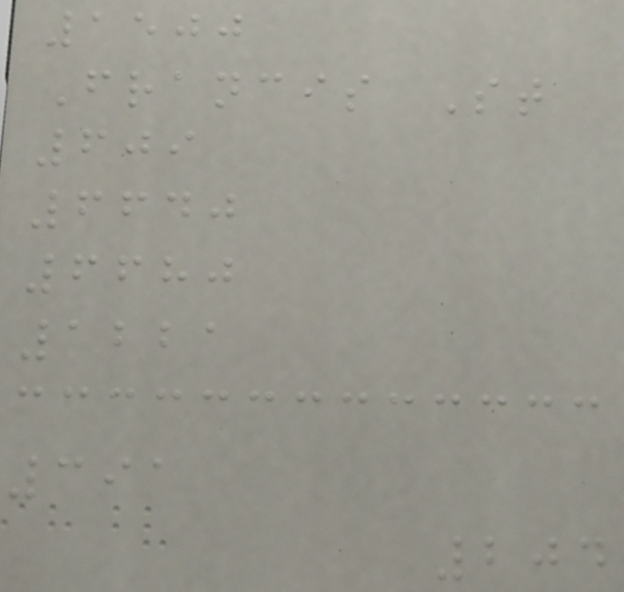1500
Francis St
609
6640
6680
1221
391
204
